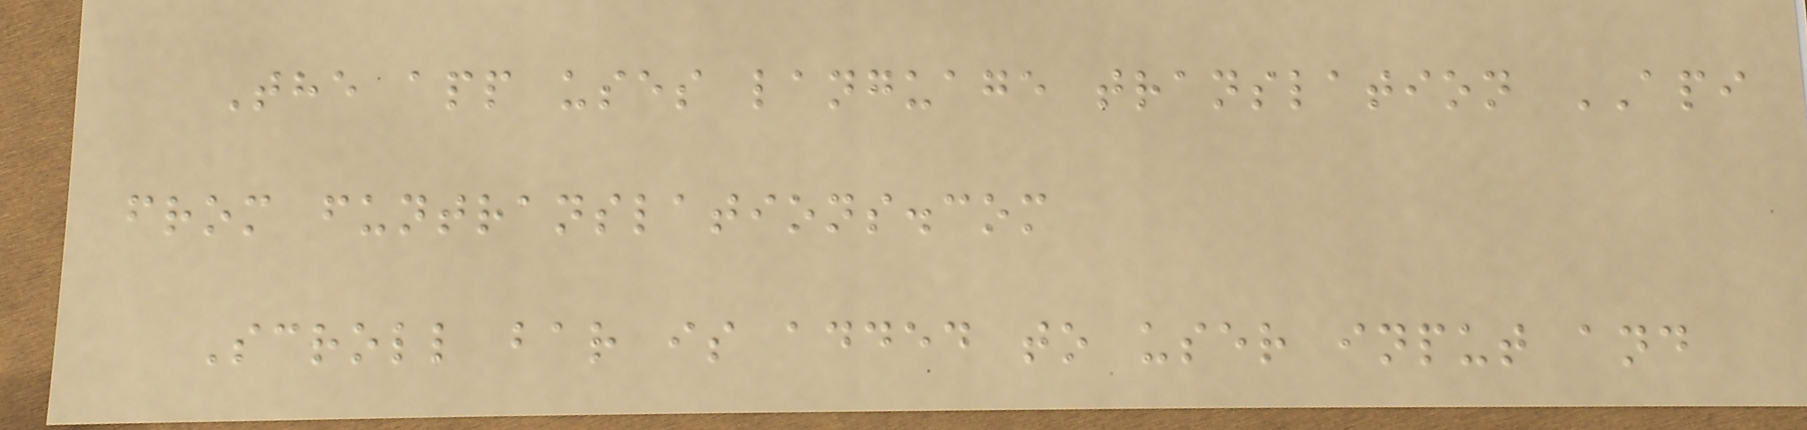The app uses language translation API
from funtranslations.com
Scroll bar is added to user input and
